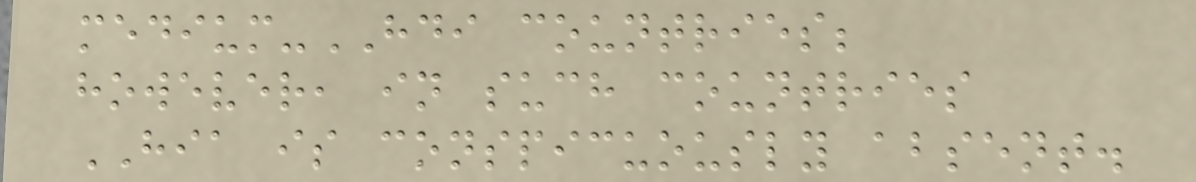medium-HDI countries;
however, in such countries
HIA is conspicuously absent.
